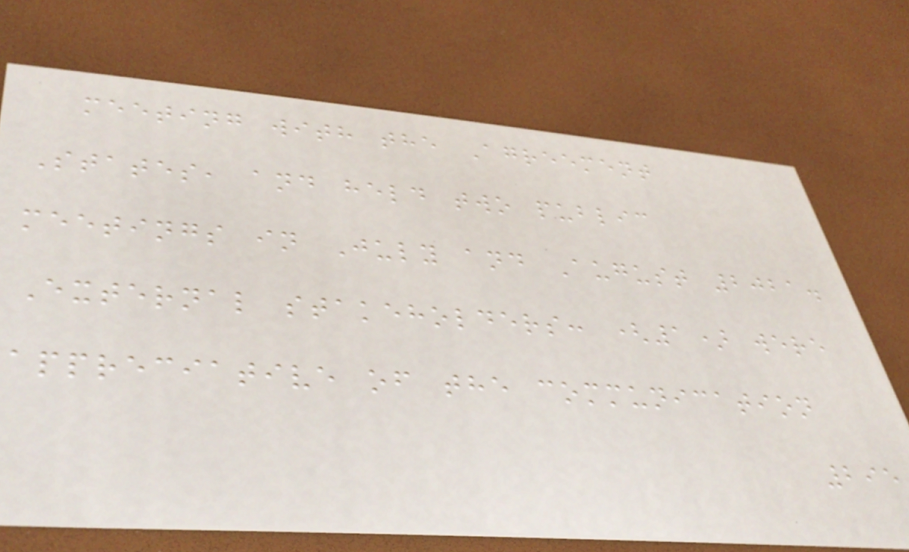meeting with the Agreement
States, and held two public
meetings in July and August 2021.
External stakeholders: (1) were
appreciative of the communication
295
